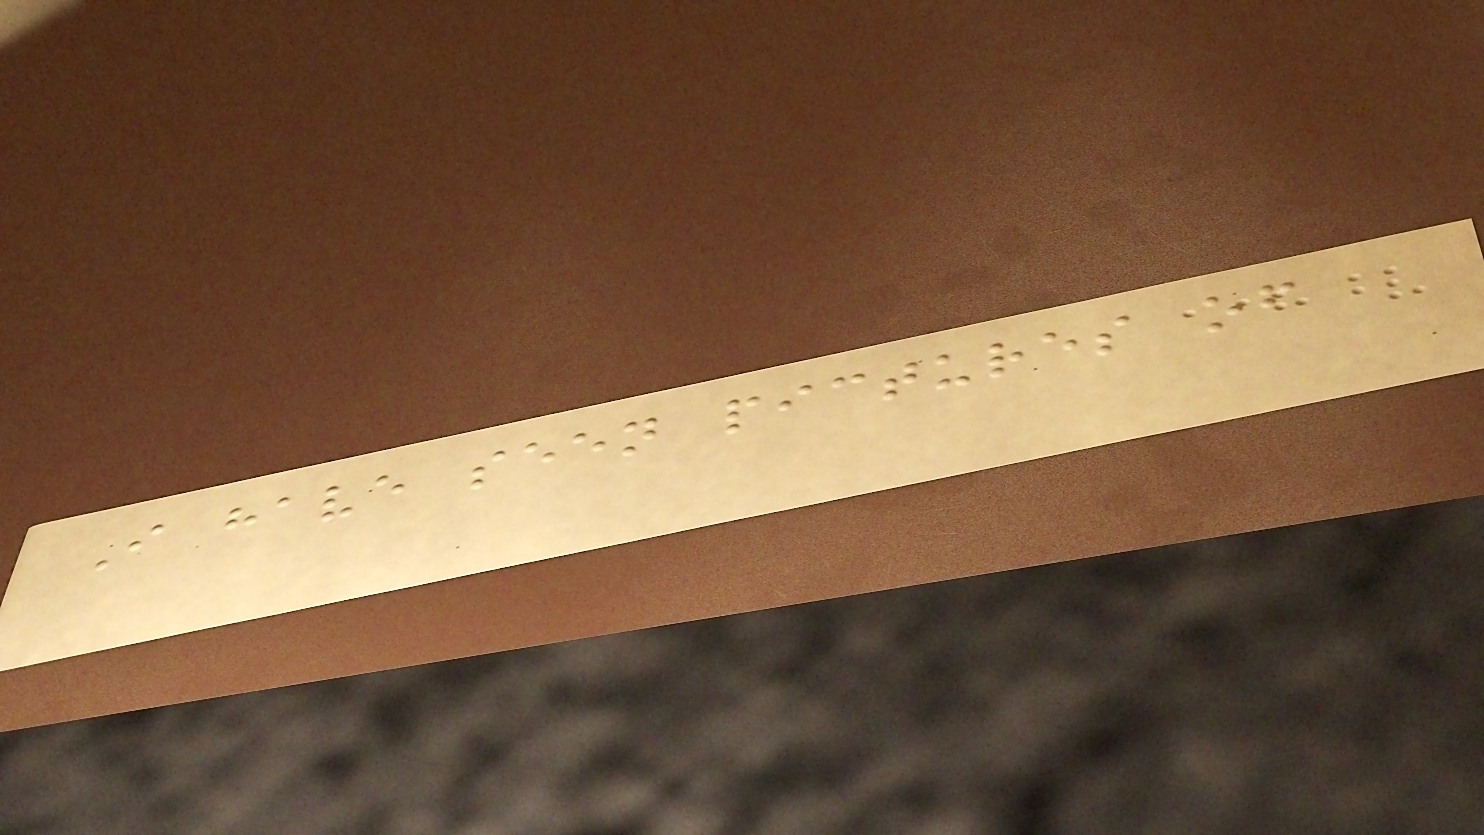I have seen pictures of
